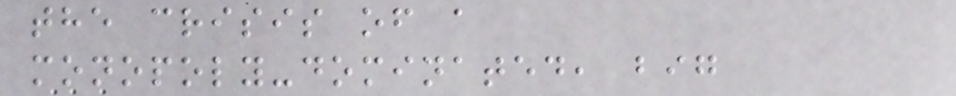the crisis of a
monopoly-dominated, big
